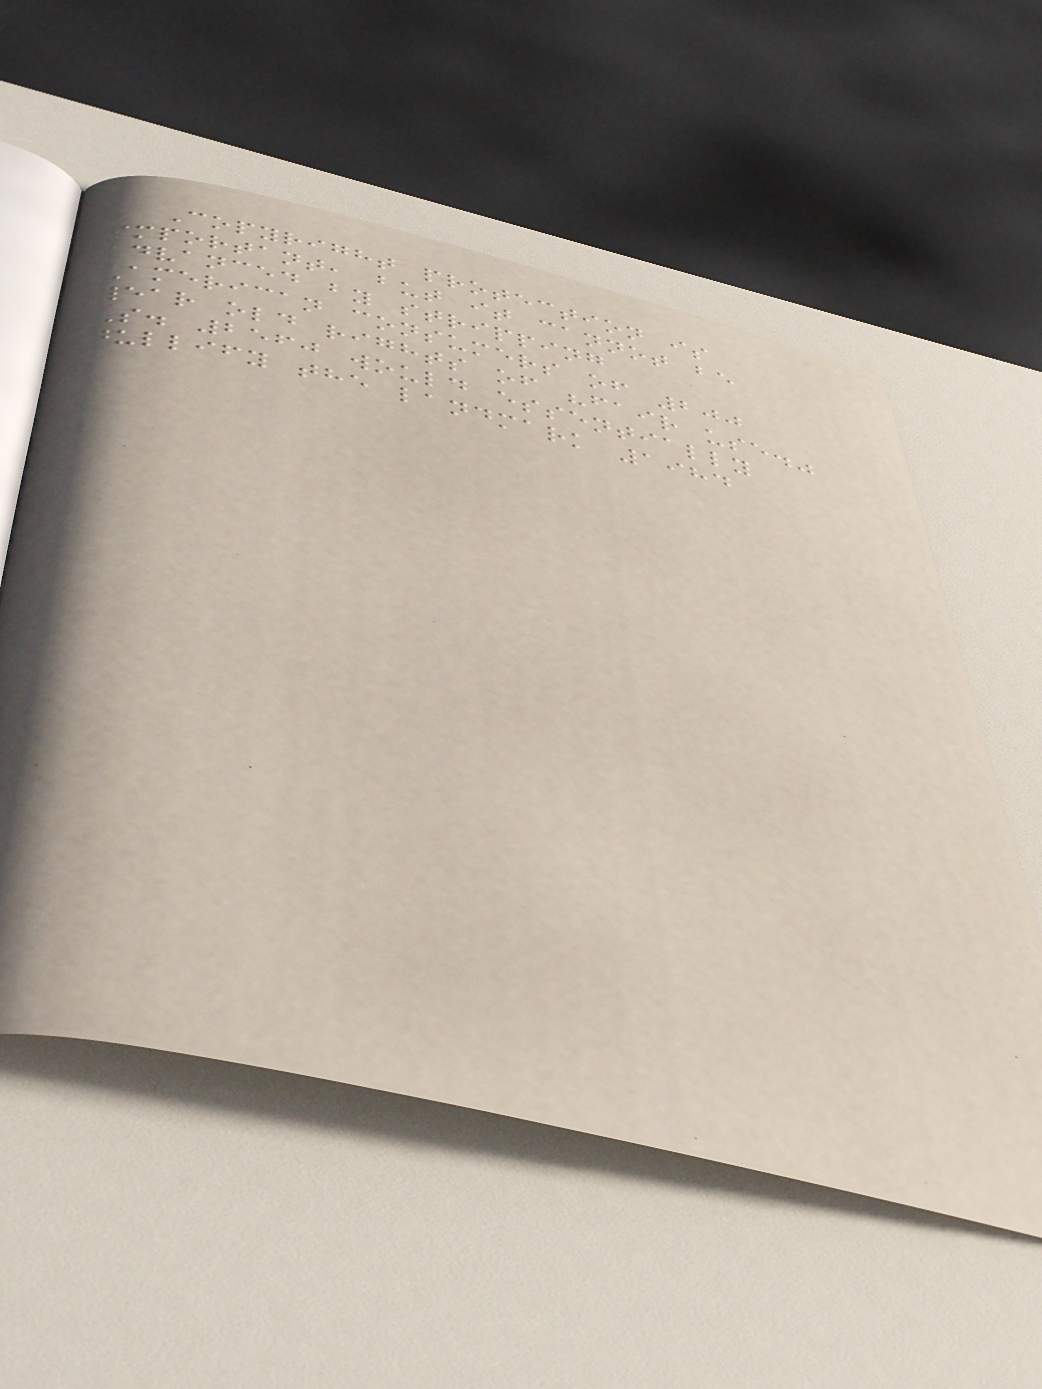Copyright protection is
important, but it cannot be
advanced by stripping
American consumers of 200
year old rights of "fair use."
S. 2560 would essentially
nullify the landmark 1984
